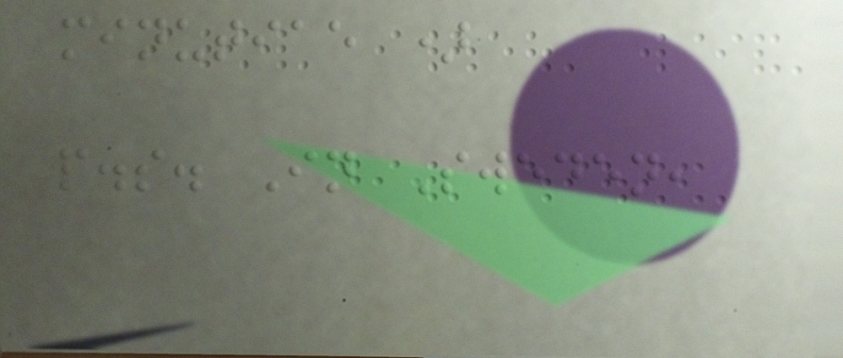minutiae )
p.s. In Sweden,
